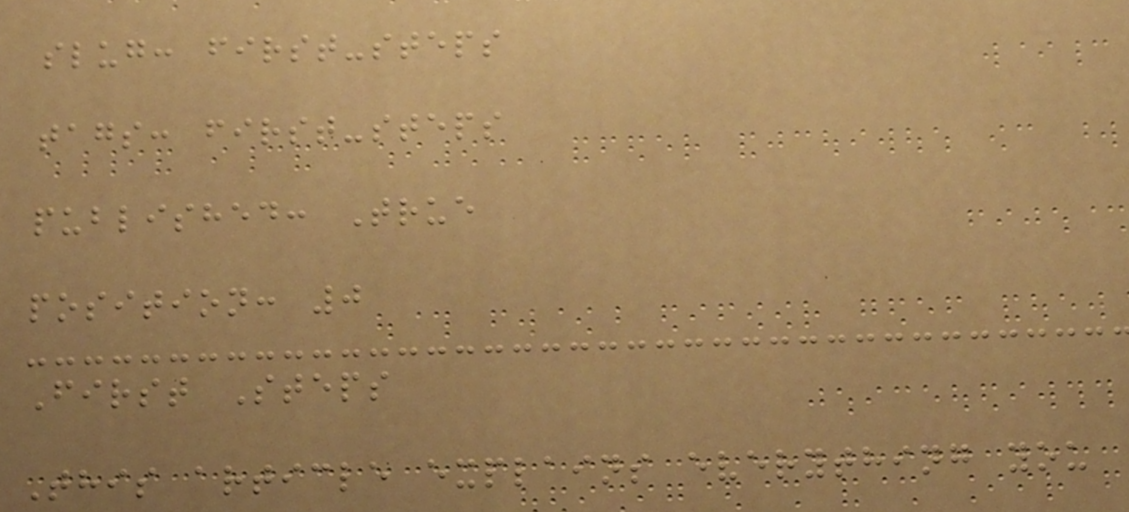slug: first-steps
tags: first-steps
published: True
position: 0
First Steps
This article explains everything you
